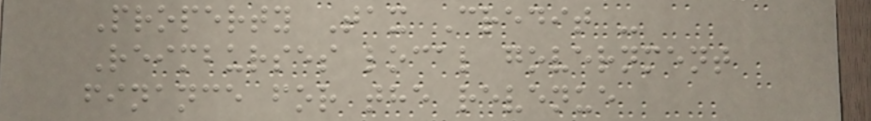Property Tax Credit -
Reimburses local government
finance for the revenue
